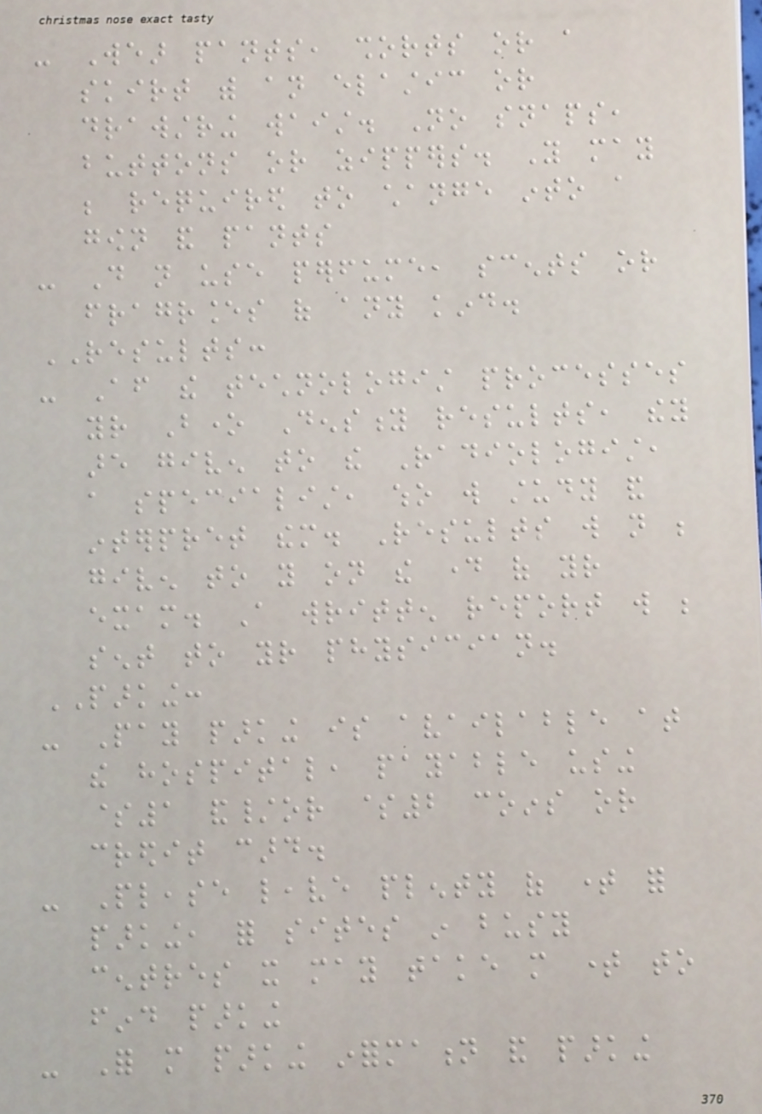- Wear pants, shorts or a
skirt with an elastic or
drawstring waist. No snaps,
buttons or zippers. You may
be required to change into a
gown and pants
- Do not use perfume, scents or
fragrances of any kind.
RESULTS:
- After the technologist processes
your Bone Density results, they
are given to the Radiologist,
a specialist, who will study and
interpret them. Results will not be
given to you on the day of your
exam. A written report will be
sent to your physician.
PARKING:
- Pay parking is available at
the hospital, payable using
$1 and/or $2 coins or
credit card.
- Please leave plenty of time for
parking, for sites in busy
centres it may take more time to
find parking
- For more parking information and parking
